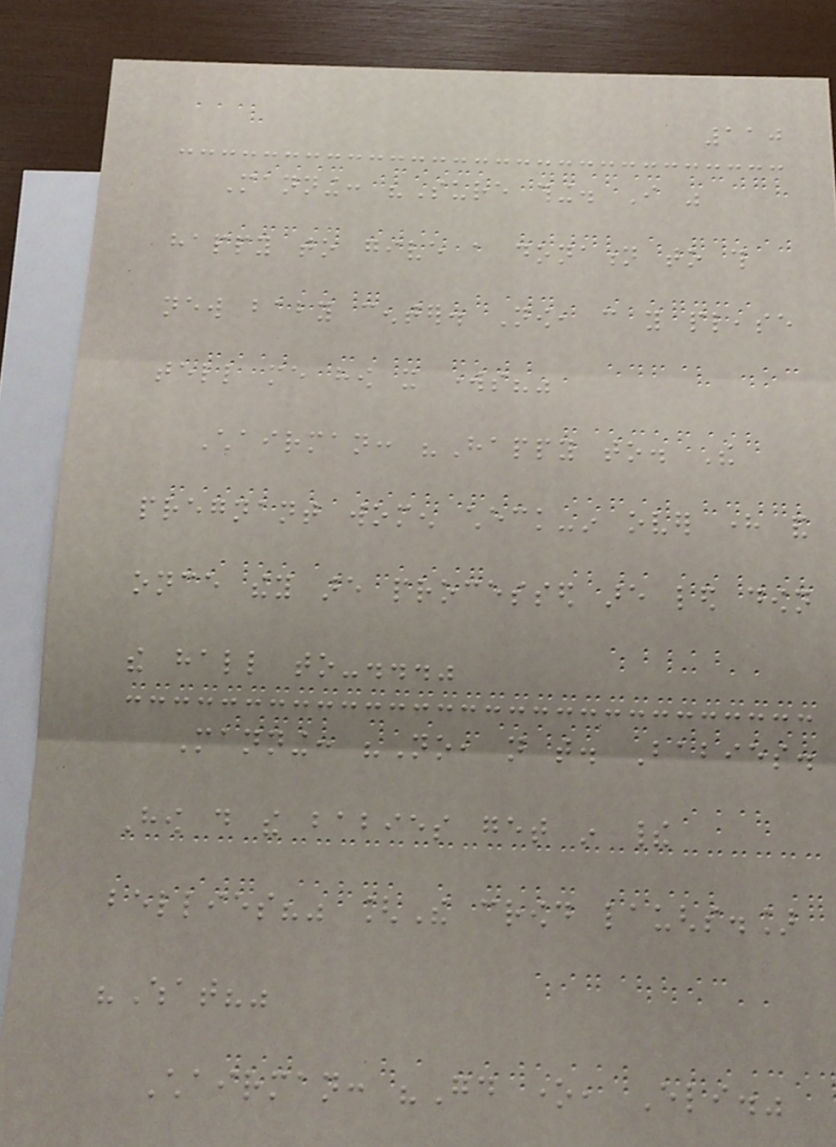110
Manning: "Sure thing. I was
happy to give a donation to this
new baby center. Now, can you please
tell me how it works?"
Chairman: "Happy to. The
pregnant women check-in over here and
once they are processed are led down
the hall to-..."
Manning: "No, not that. Babies.
How do the babies get in their
bellies?" [The crowd laughs.]
"What?"
Chairman: "Good one, Eli."
